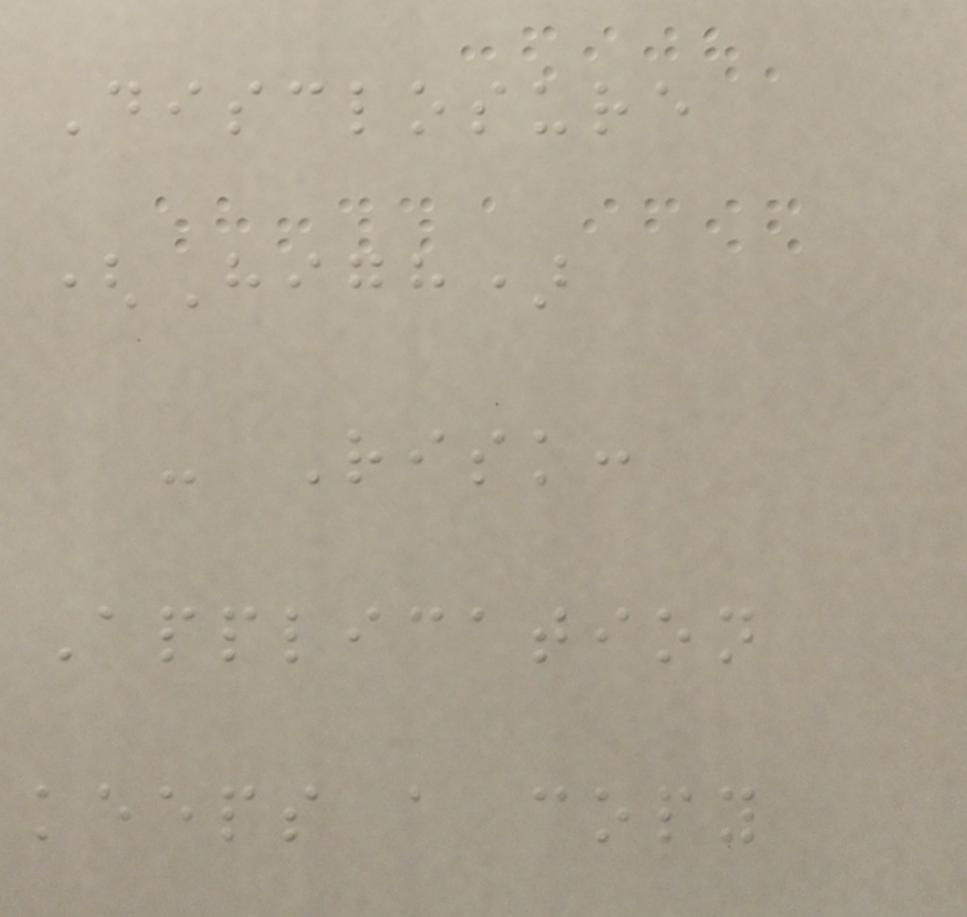Disclosure
(High)
- Risk:
Application
keeps a copy
